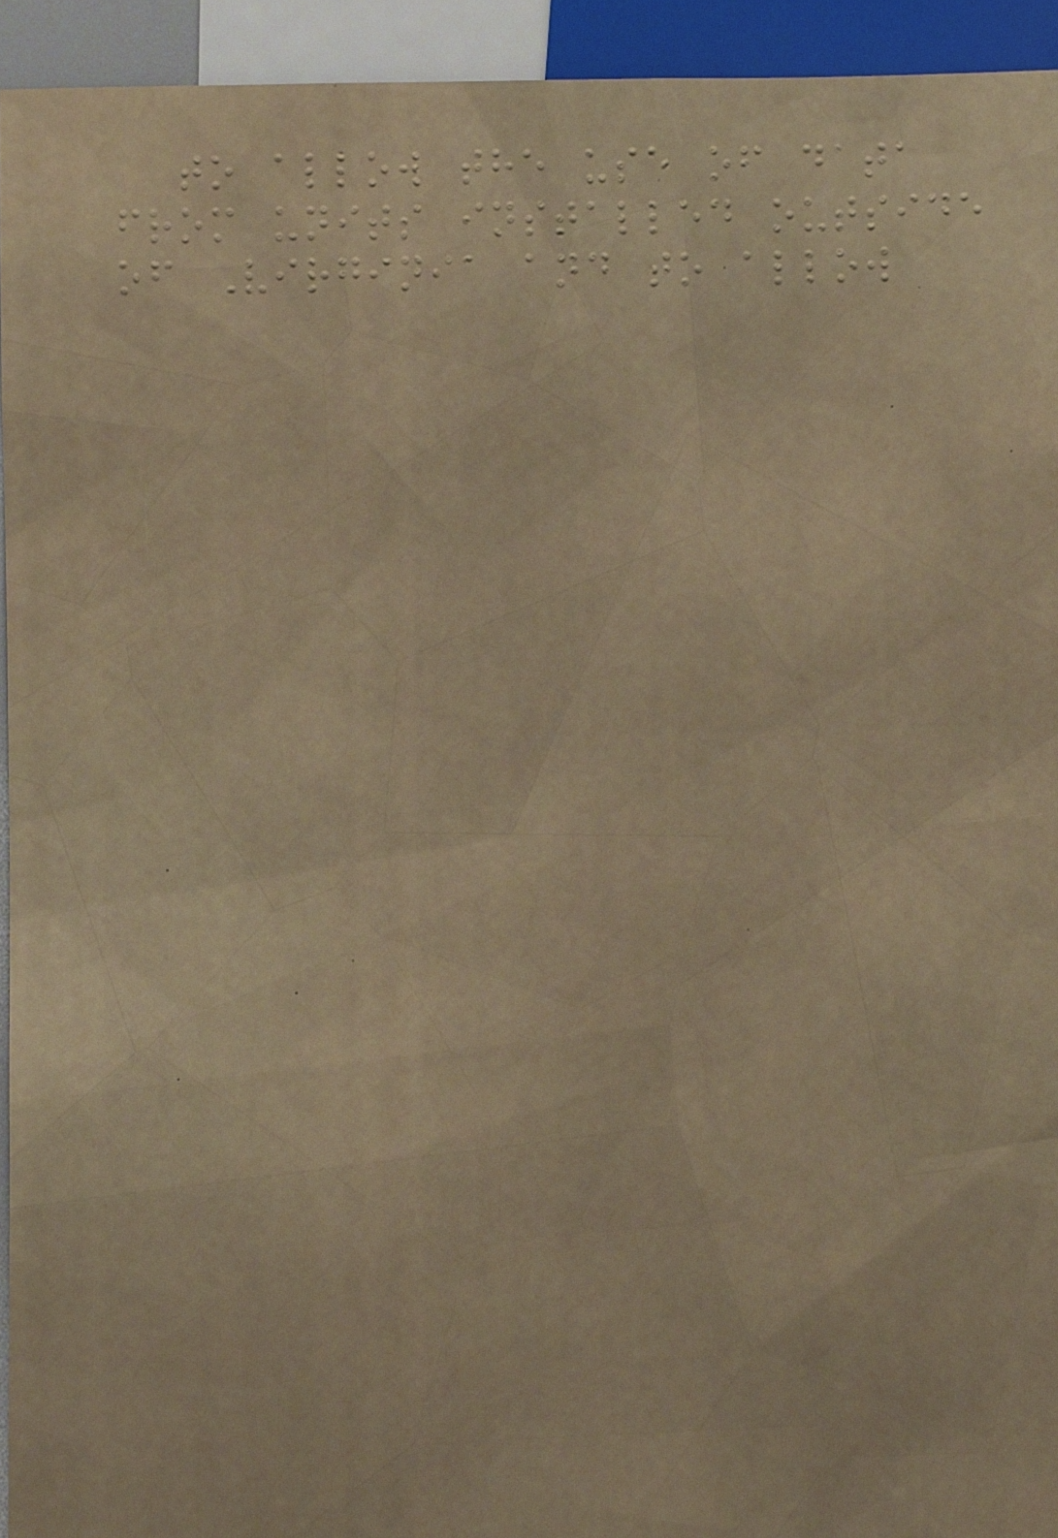to allow the use of data
from units installed outside
of Virginia and to allow
